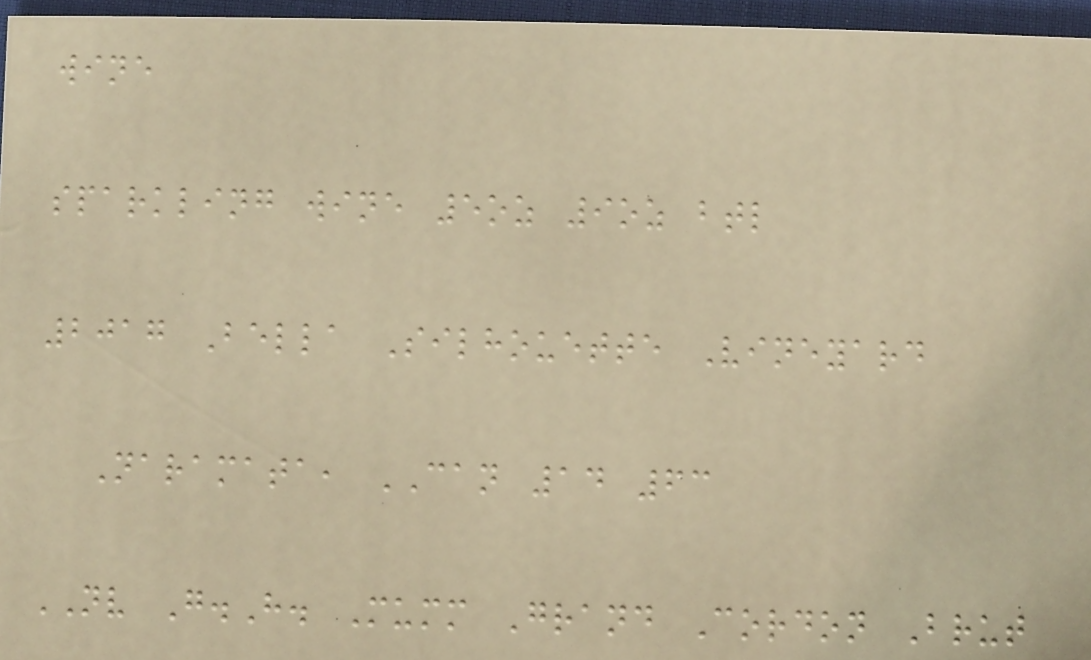wine
sparkling wine 5oz 9oz btl
2017 Bella Silhouette Vineyard
Naramata, CAN 14 63
NV G.H. Mumm Grand Cordon Brut
